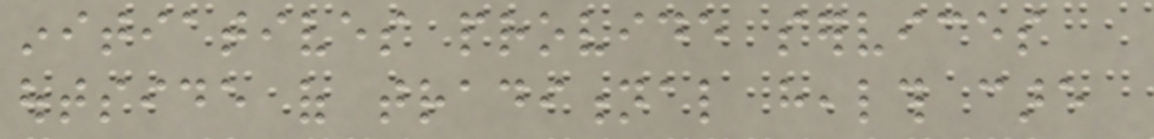initiatives provide services
outside of traditional health care
